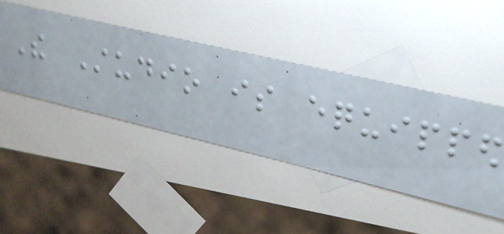The Studio is equipped
